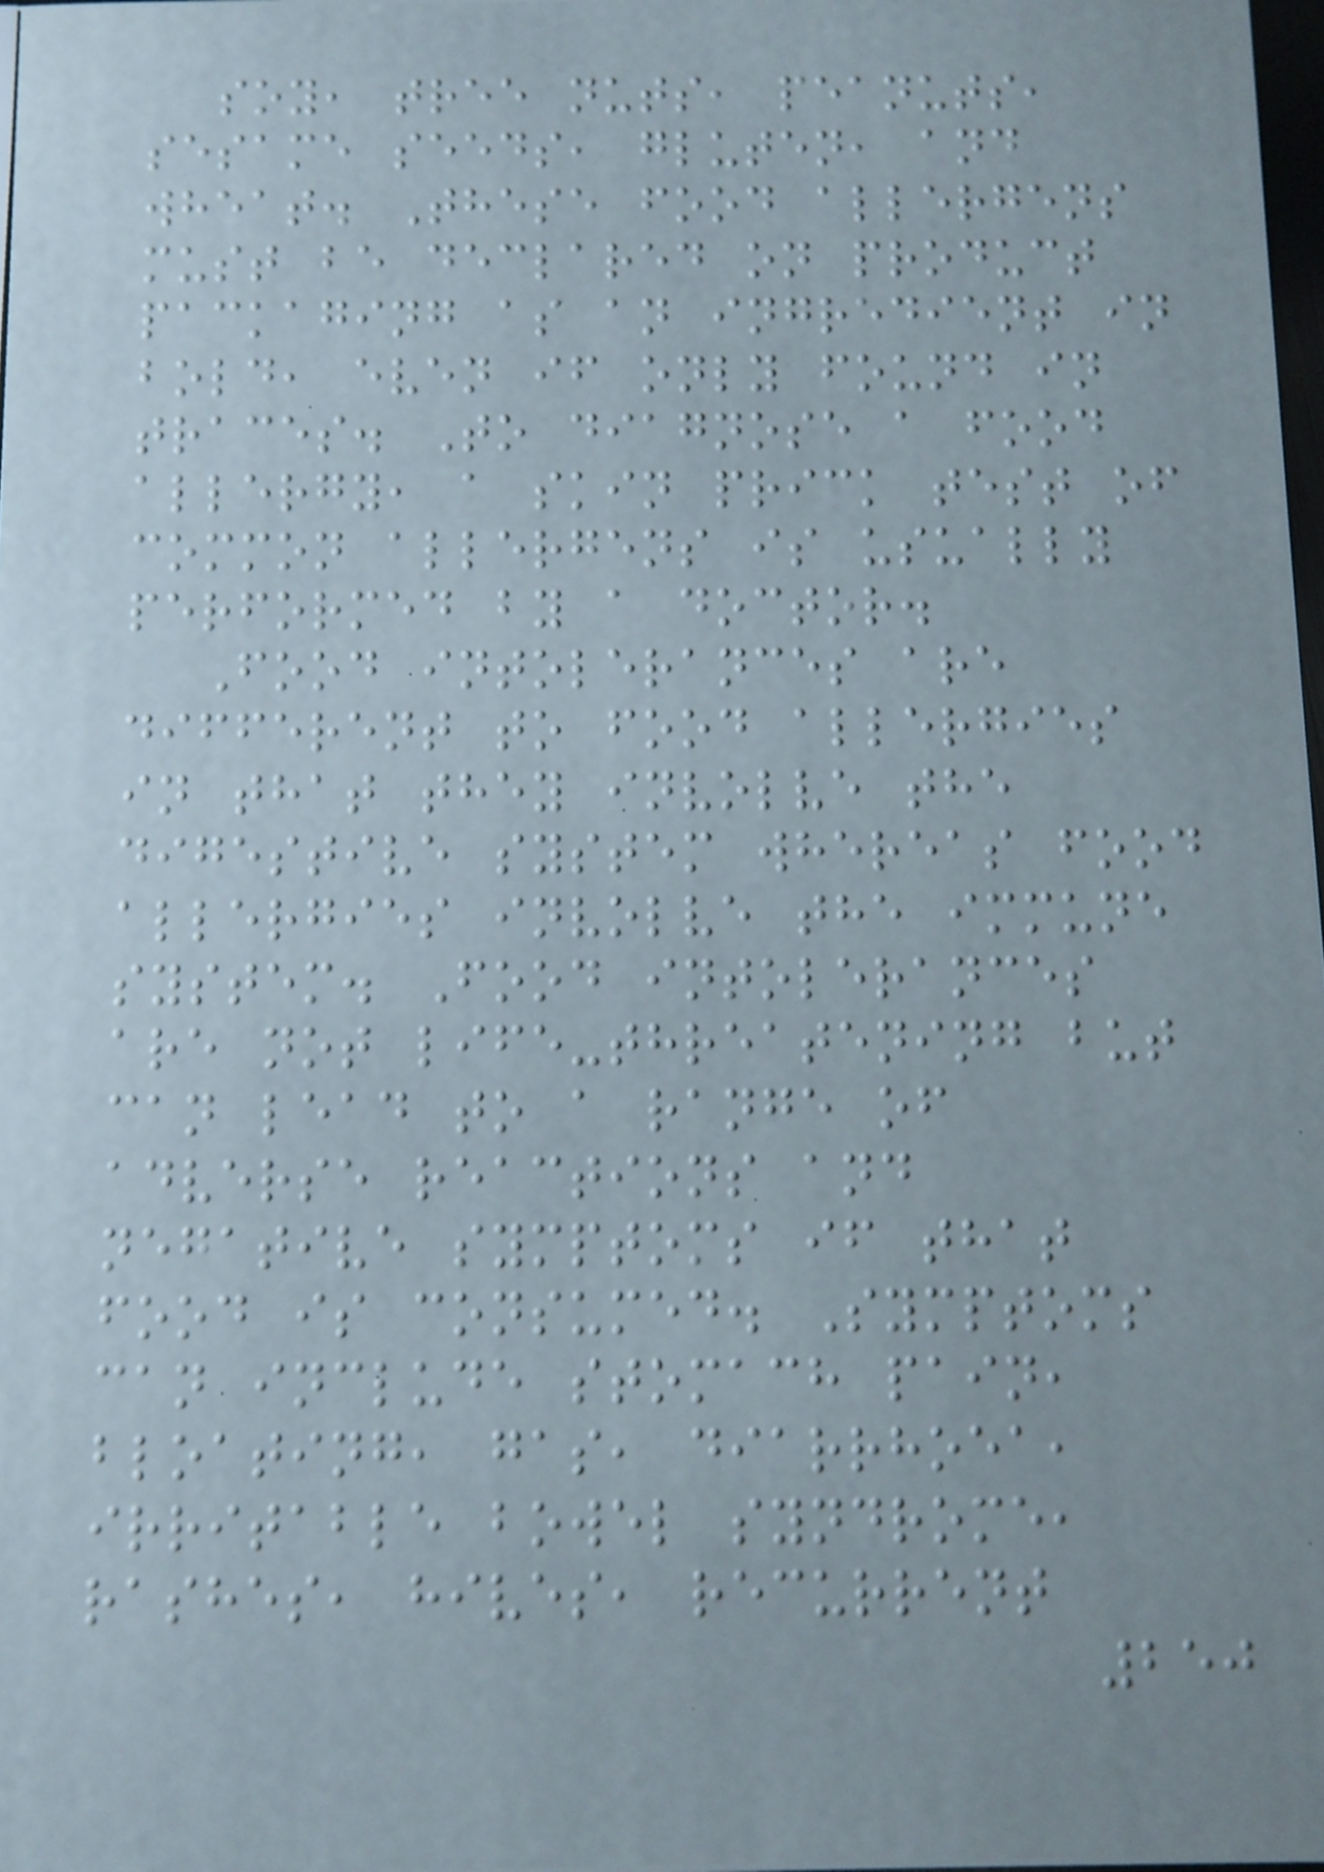soy, tree nuts, peanuts,
sesame seeds, gluten, and
wheat. These food allergens
must be declared on product
packaging as an ingredient in
bold, even if only found in
traces. To diagnose a food
allergy, a skin prick test of
common allergens is usually
performed by a doctor.
Food intolerances are
different to food allergies
in that they involve the
digestive system whereas food
allergies involve the immune
system. Food intolerances
are not life-threatening but
can lead to a range of
adverse reactions and
negative symptoms if that
food is consumed. Symptoms
can include stomach pain,
bloating, gas, diarrhoea,
irritable bowel syndrome,
rashes, hives, recurrent
250
